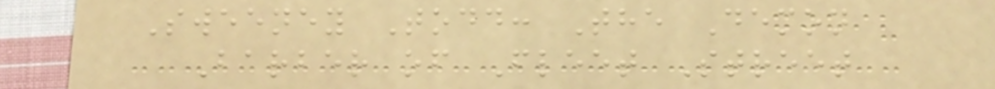Sweeney Todd: The Demon
Barber of Fleet Street
